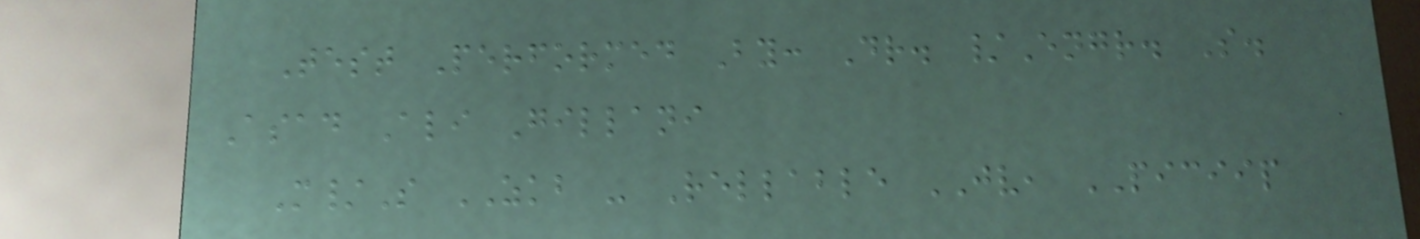Test Performed By: Dr. /Engr. S.
Asad Ali Gillani
M/S ZKB - Rellable JV, PICIIP
